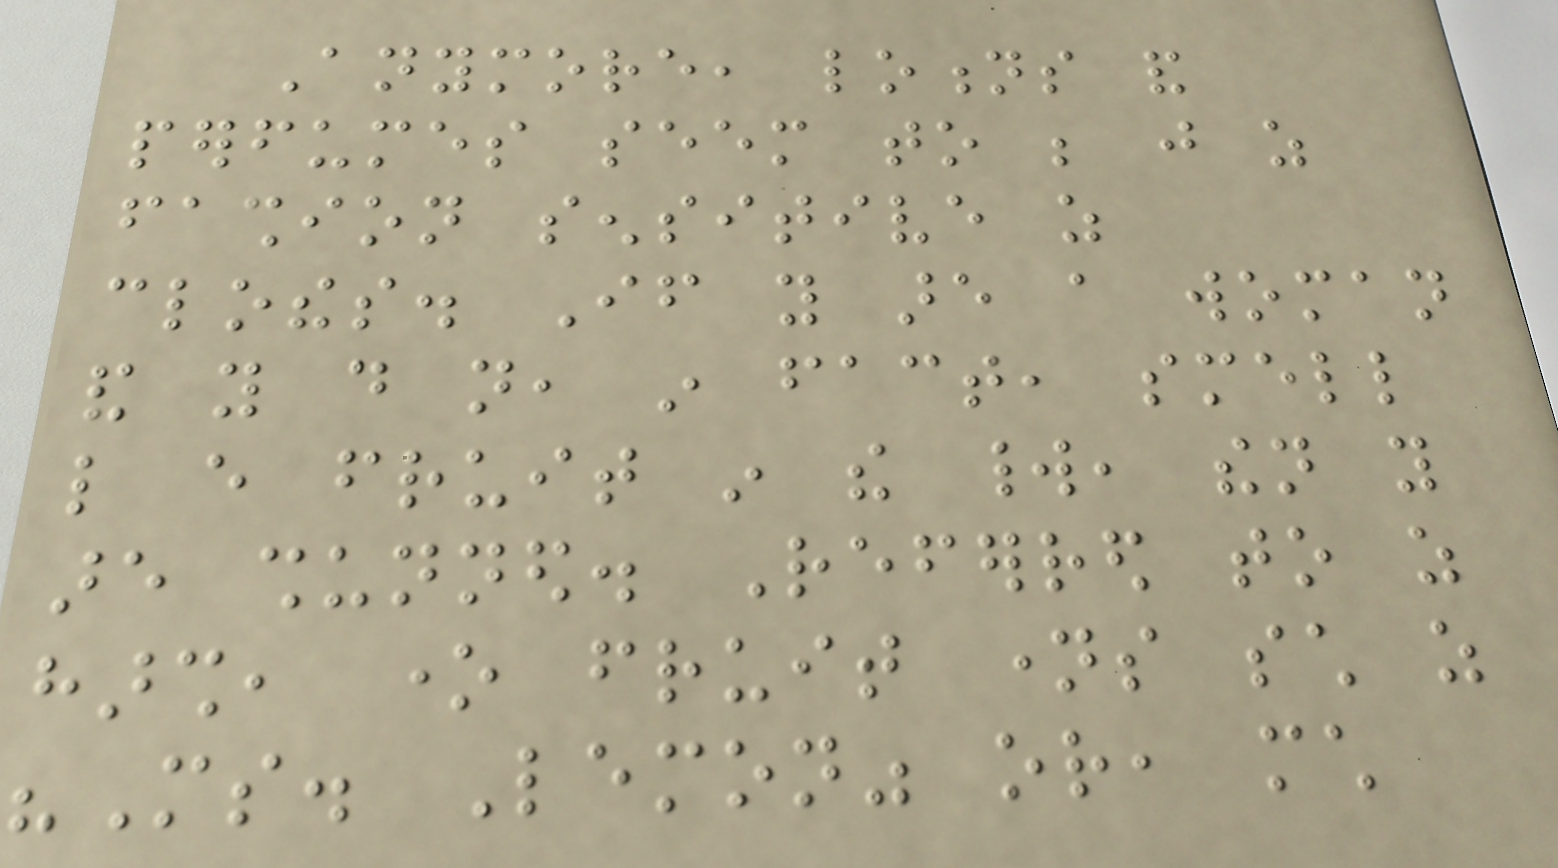Anymore, lotions and
perfumes seem to be just as
fashion sensitive as
clothes. If you are a woman
and you do not, in fact, smell
like every fruit in the world, then you
are shunned. Referred to as
harsh, one fruit names such as
"Ms. Lemon" or, much
